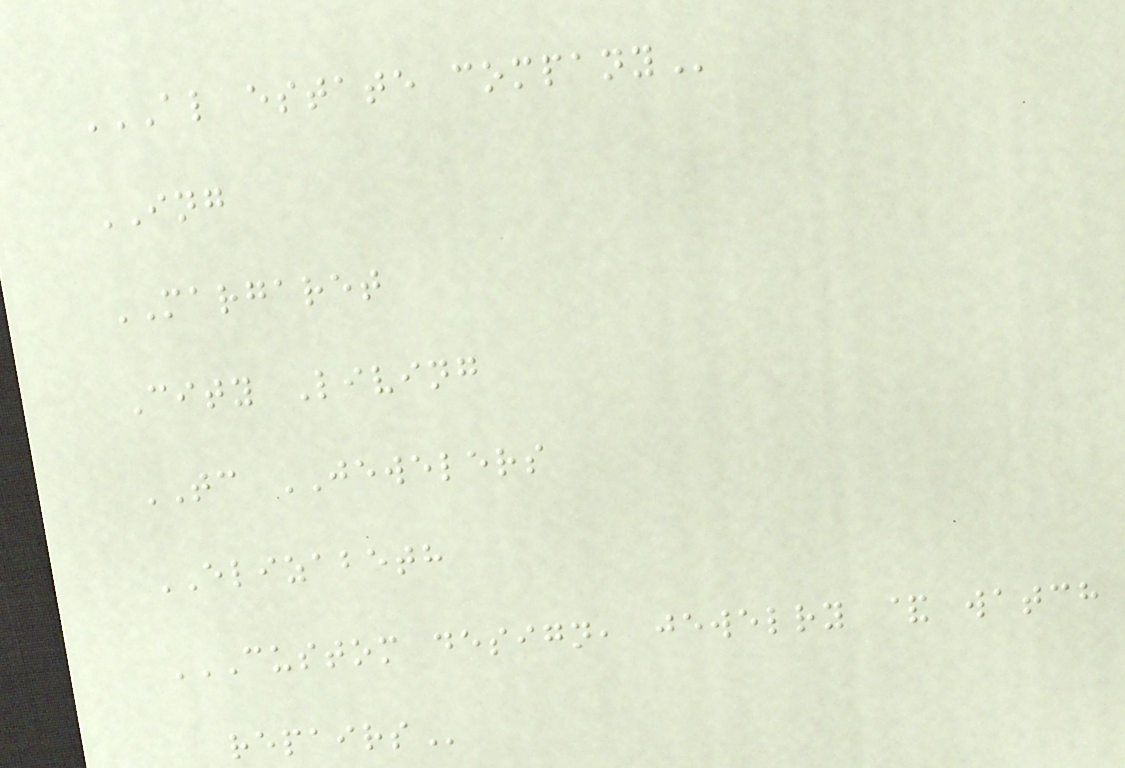AL ESTATE COMPANY
ING
MARGARET
City Living
TC JEWELERS
ELIZABETH
CUSTOM DESIGN, JEWELRY & WATCH
REPAIRS
